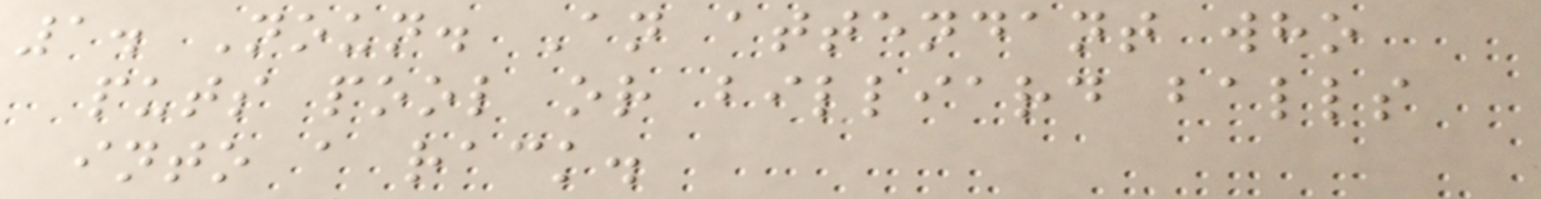1. Noun. An attendant who
puts pool or billiard balls
into a rack.
